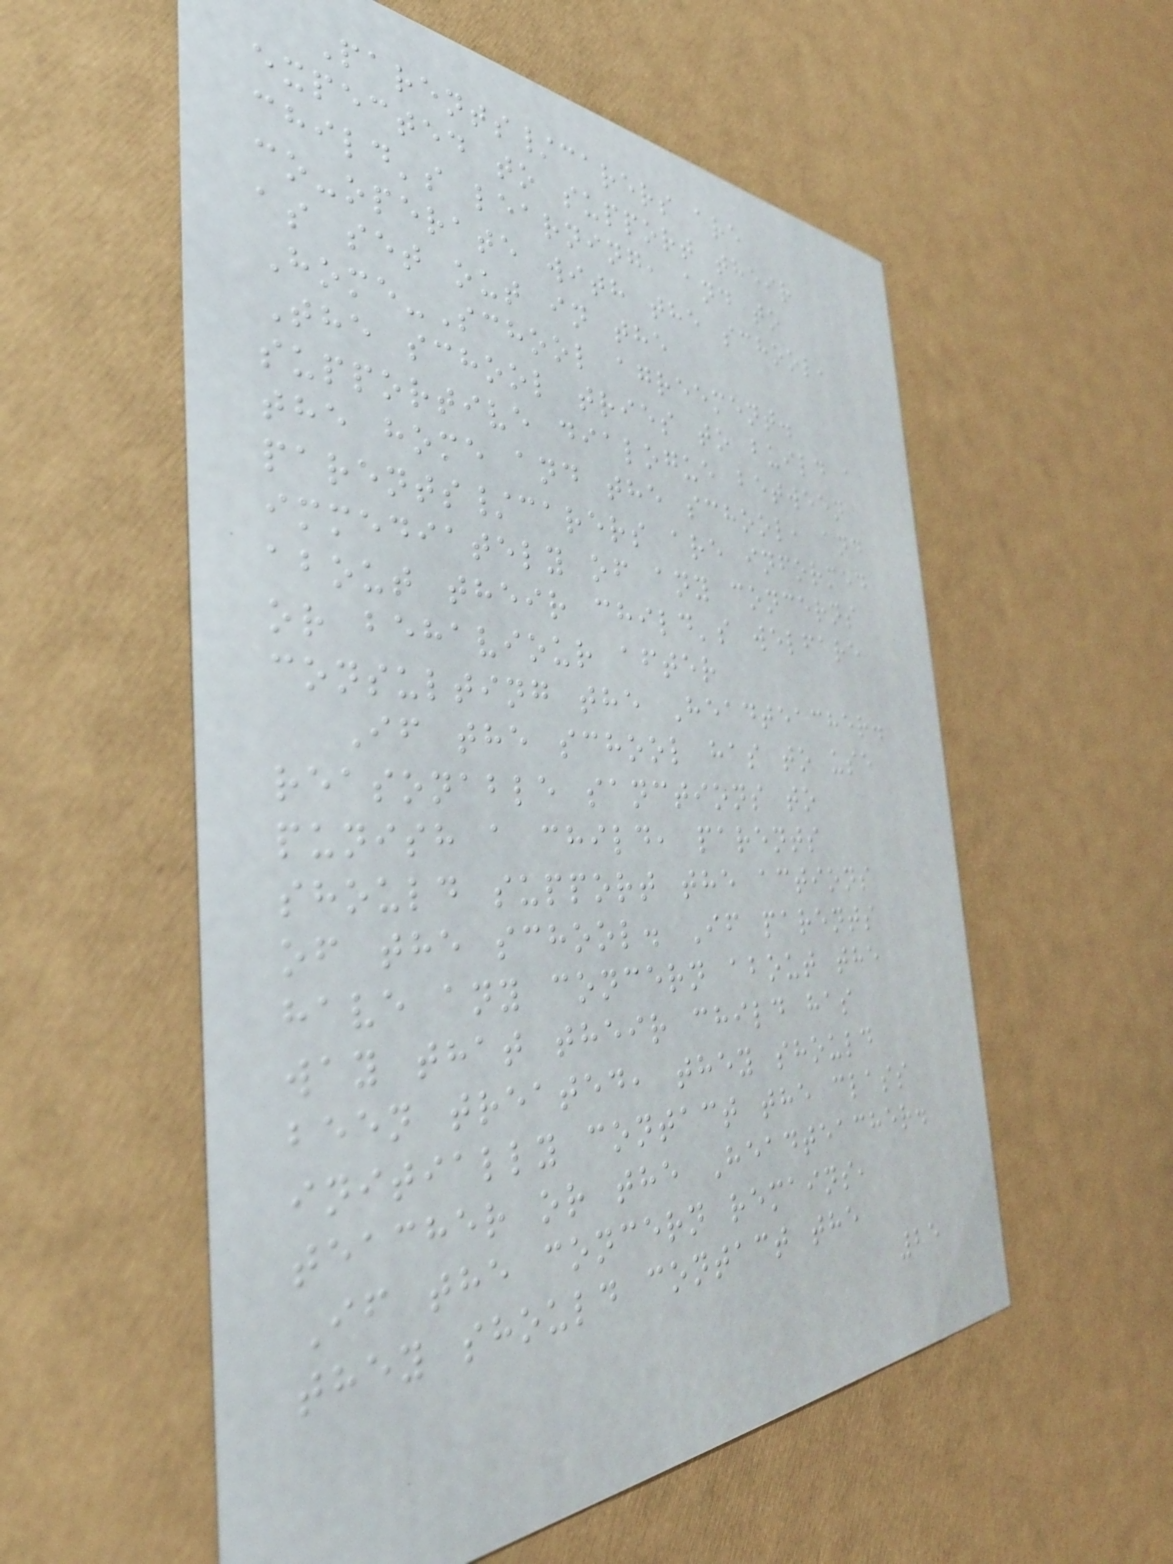Parents/carers are
expected to support their
child's learning, and to
co-operate with the school,
as set out in the
Home-School agreement.
The school tries to build a
supportive dialogue between
the home and the school, and
parents/carers are informed
immediately of any concerns
about their child's welfare
or behaviour after
consulting the Headteacher.
If the school has to use
reasonable sanctions to
punish a child, parents
should support the actions
of the school. If parents
have any concern about the
way that their child has
been treated, they should
initially contact the class
teacher or the Headteacher.
If the concern remains,
they should contact the
25
